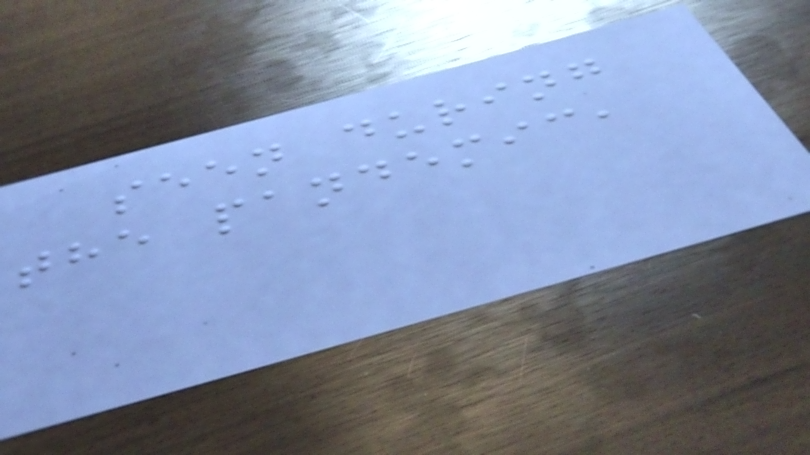seen during
the pandemic,
